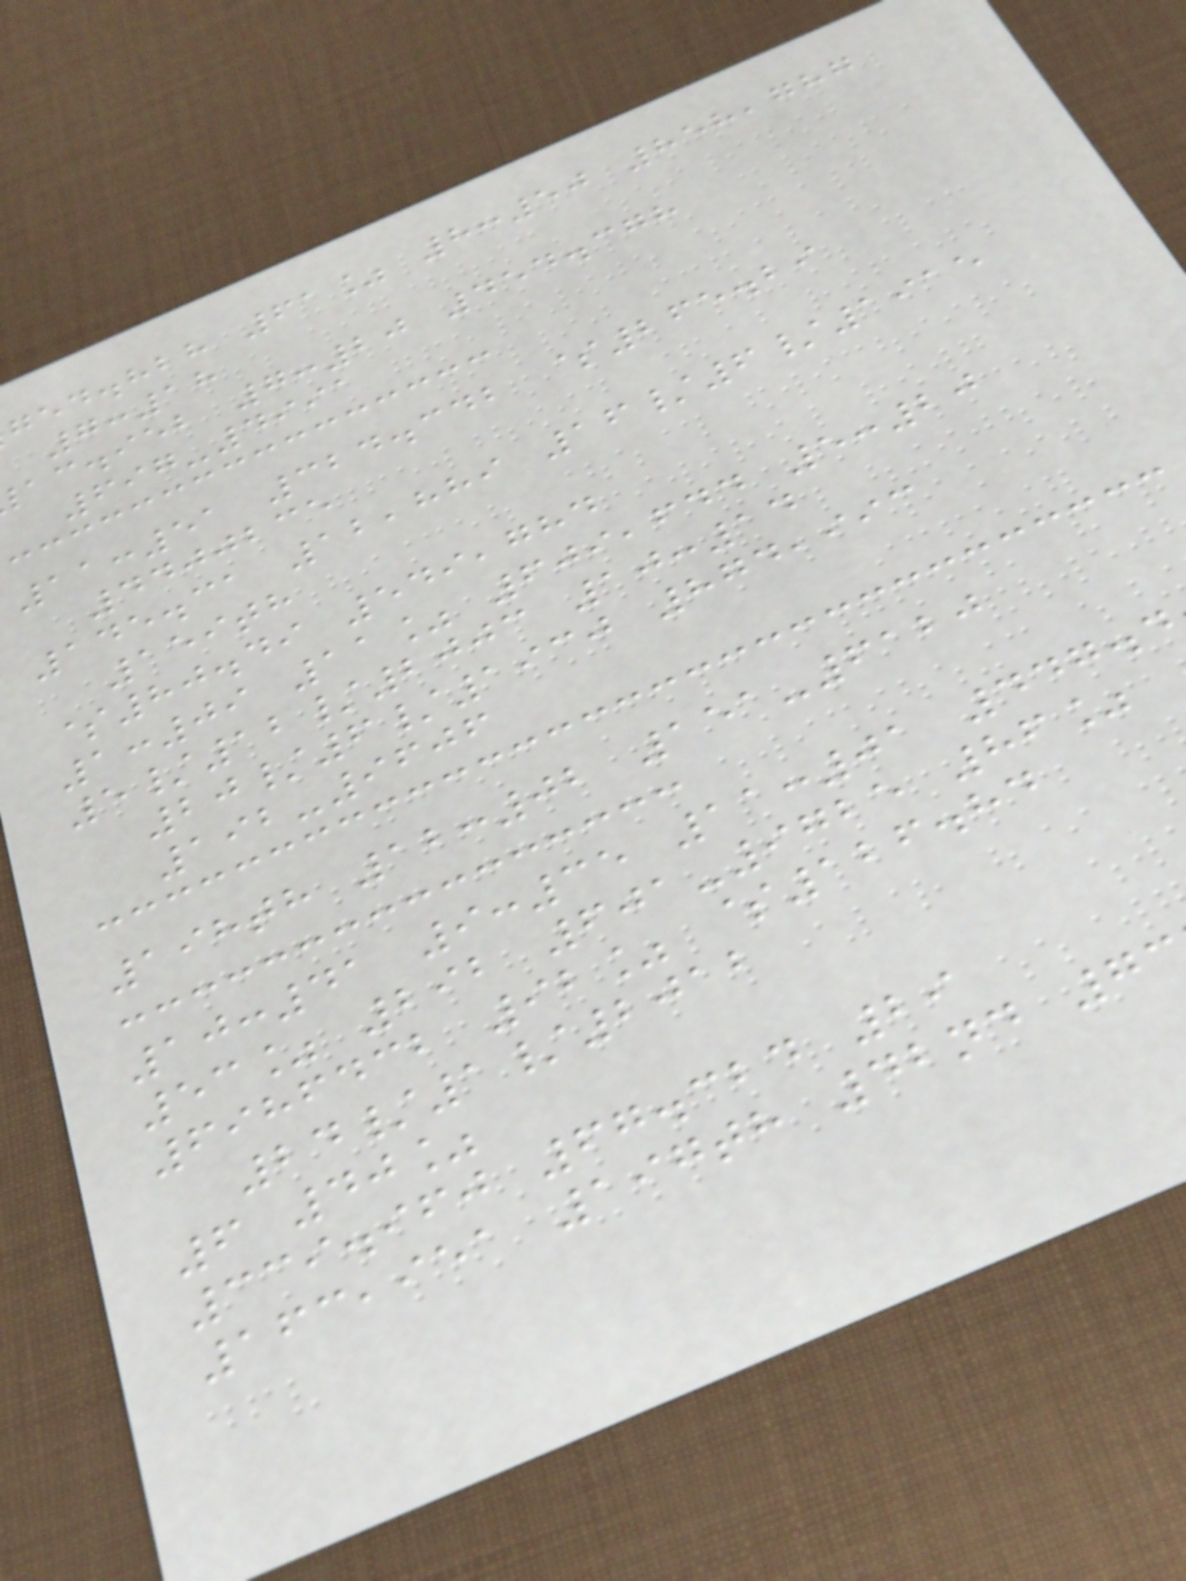ged.hbh 61% 8:50 858,787
7:18
ac.ieb 7:20 454.378
697-4991
11:51 324.342 $265.29
4400235
145.31 12,889 16/6/1915
159th
$80.49 549,784
1:09 11% 609,644 5:20
5/12/2003 10:14
20/6/1930 874,993
192-9606
198th 12:02 151-6120
10:41 9:35 11:01 447.4
53% 292 601-9725 86%
6986432 92% $126.84
24/1/2012
6 40%
339.960 67.324 29
163,951 197th 42nd 7
